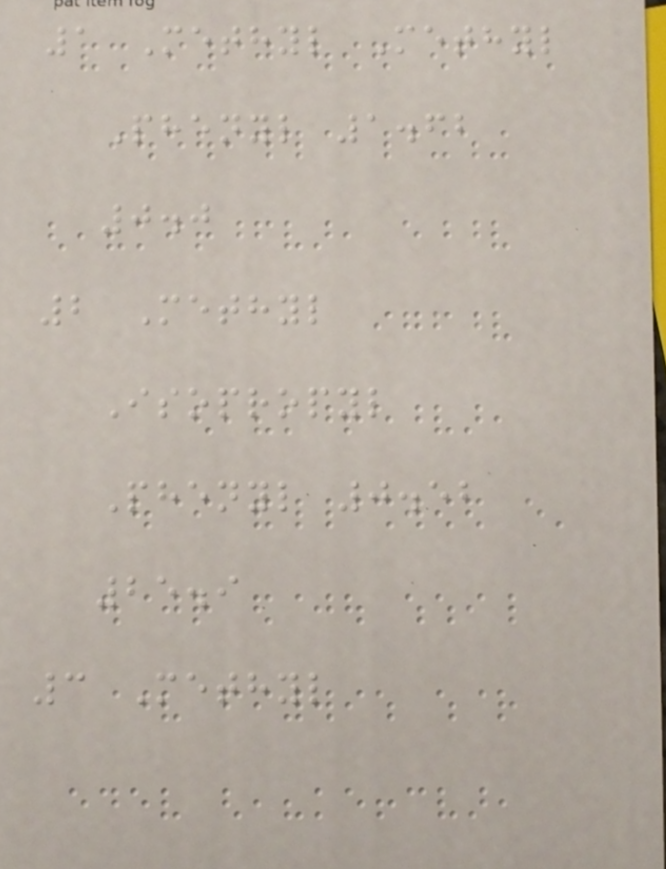1 Methyl Methyl
Phenyl 1.62
0.0
2 Methyl
Isopropyl
Phenyl 0.52
25.9
3 Methyl
